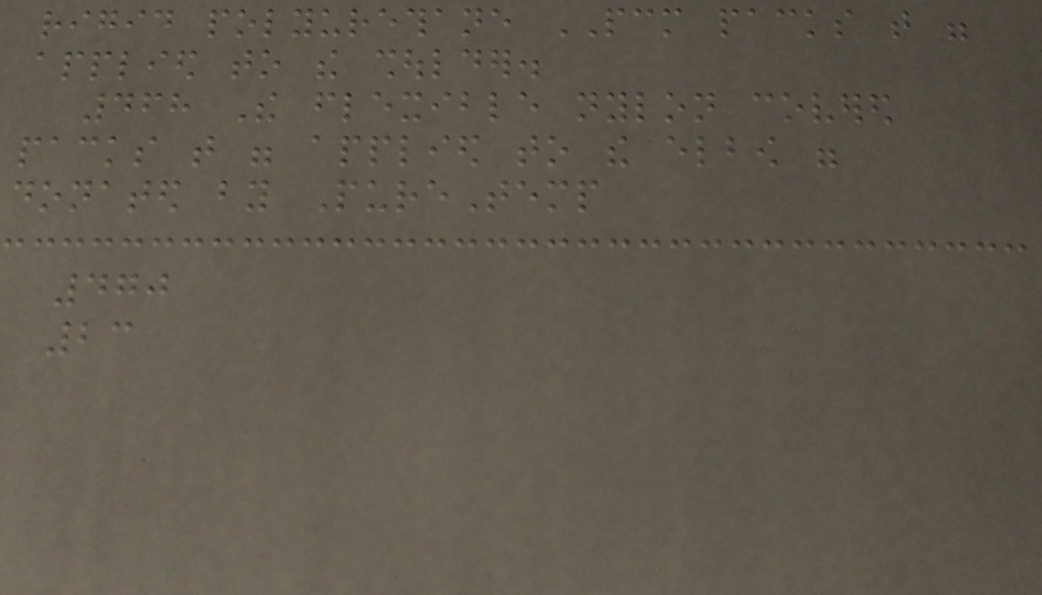rigid polyurethane PCM packs that were
applied to the shoulder.
468 The flexible nylon covered
packs that were applied to the elbow were
donated by PureTemp
470
23
